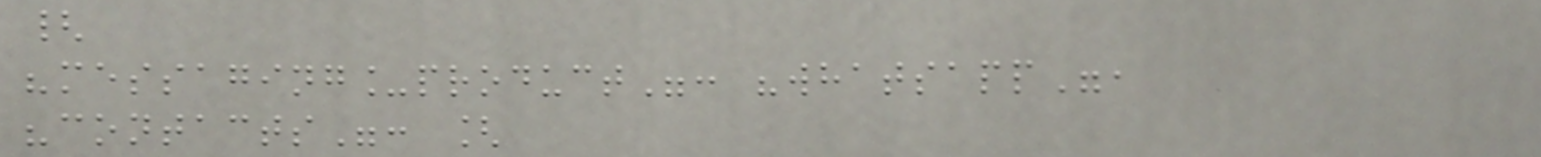{
"messaging_product": "whatsapp",
"contacts": [
